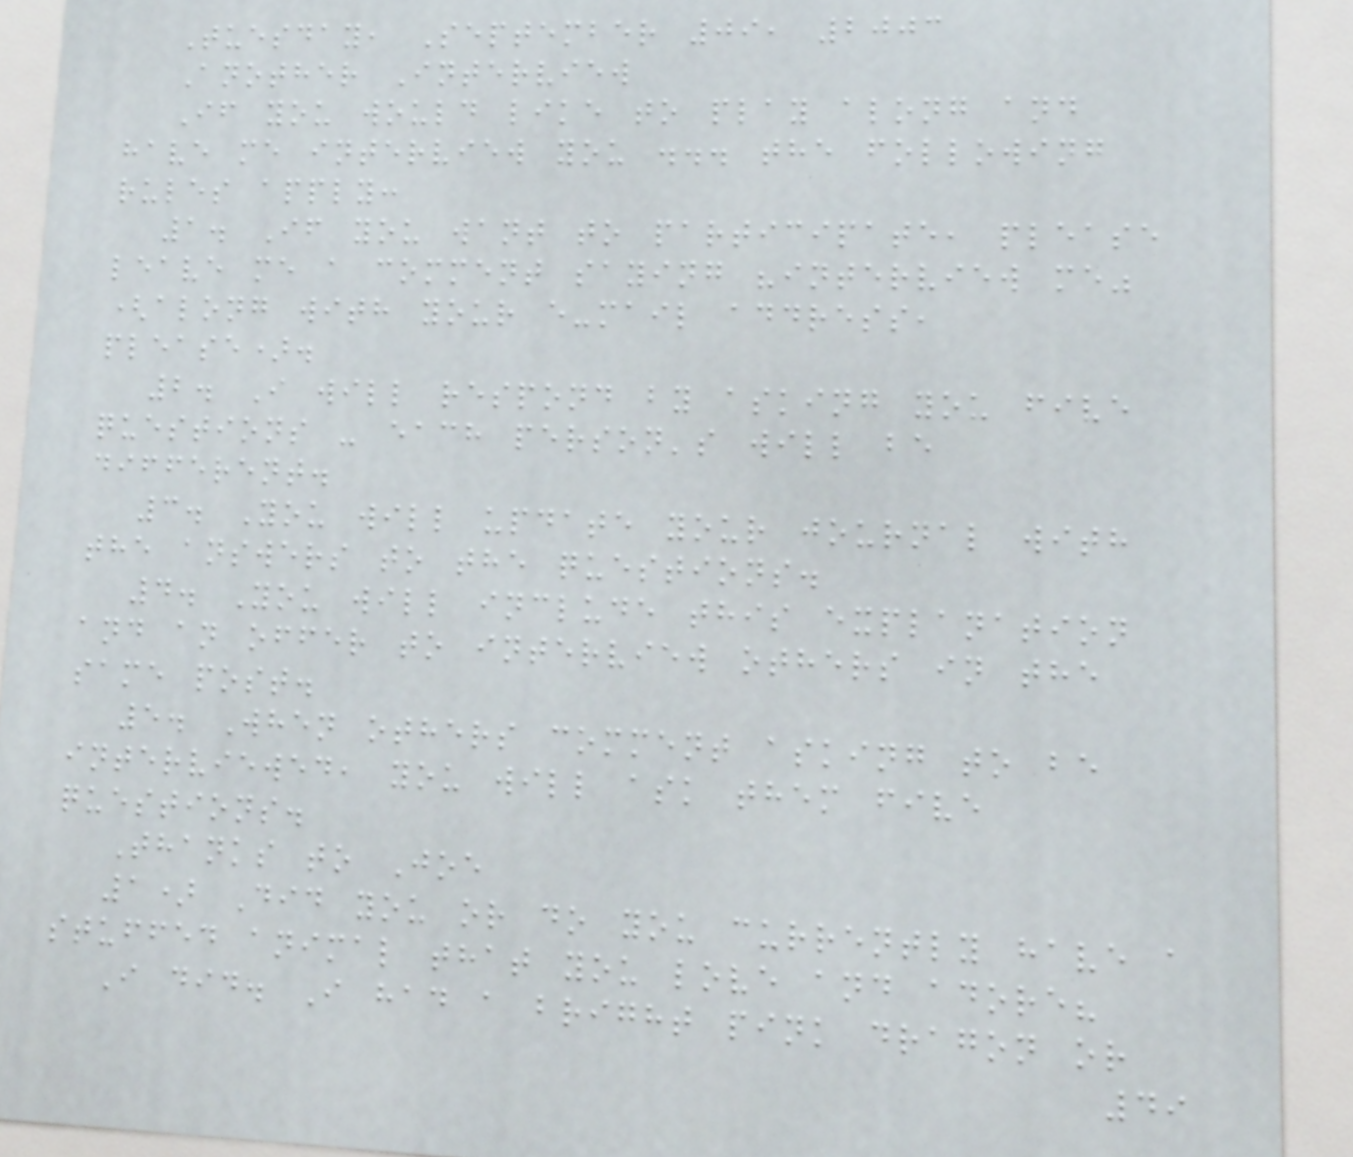Tuesday, September 09, 2003
Another Interview
If you would like to play along and
have me interview you ... the following
rules apply:
1. If you want to participate, please
leave me a comment saying "interview me"
(along with your e-mail address,
please).
2. I will respond by asking you five
questions - each person's will be
different.
3. You will update your journal with
the answers to the questions.
4. You will include this explanation
and an offer to interview others in the
same post.
5. When others comment asking to be
interviewed, you will ask them five
questions.
Thanks to Joe
1) Did you or do you currently have a
stuffed animal that you love and adore?
I did. I had a bright pink dragon or
49
